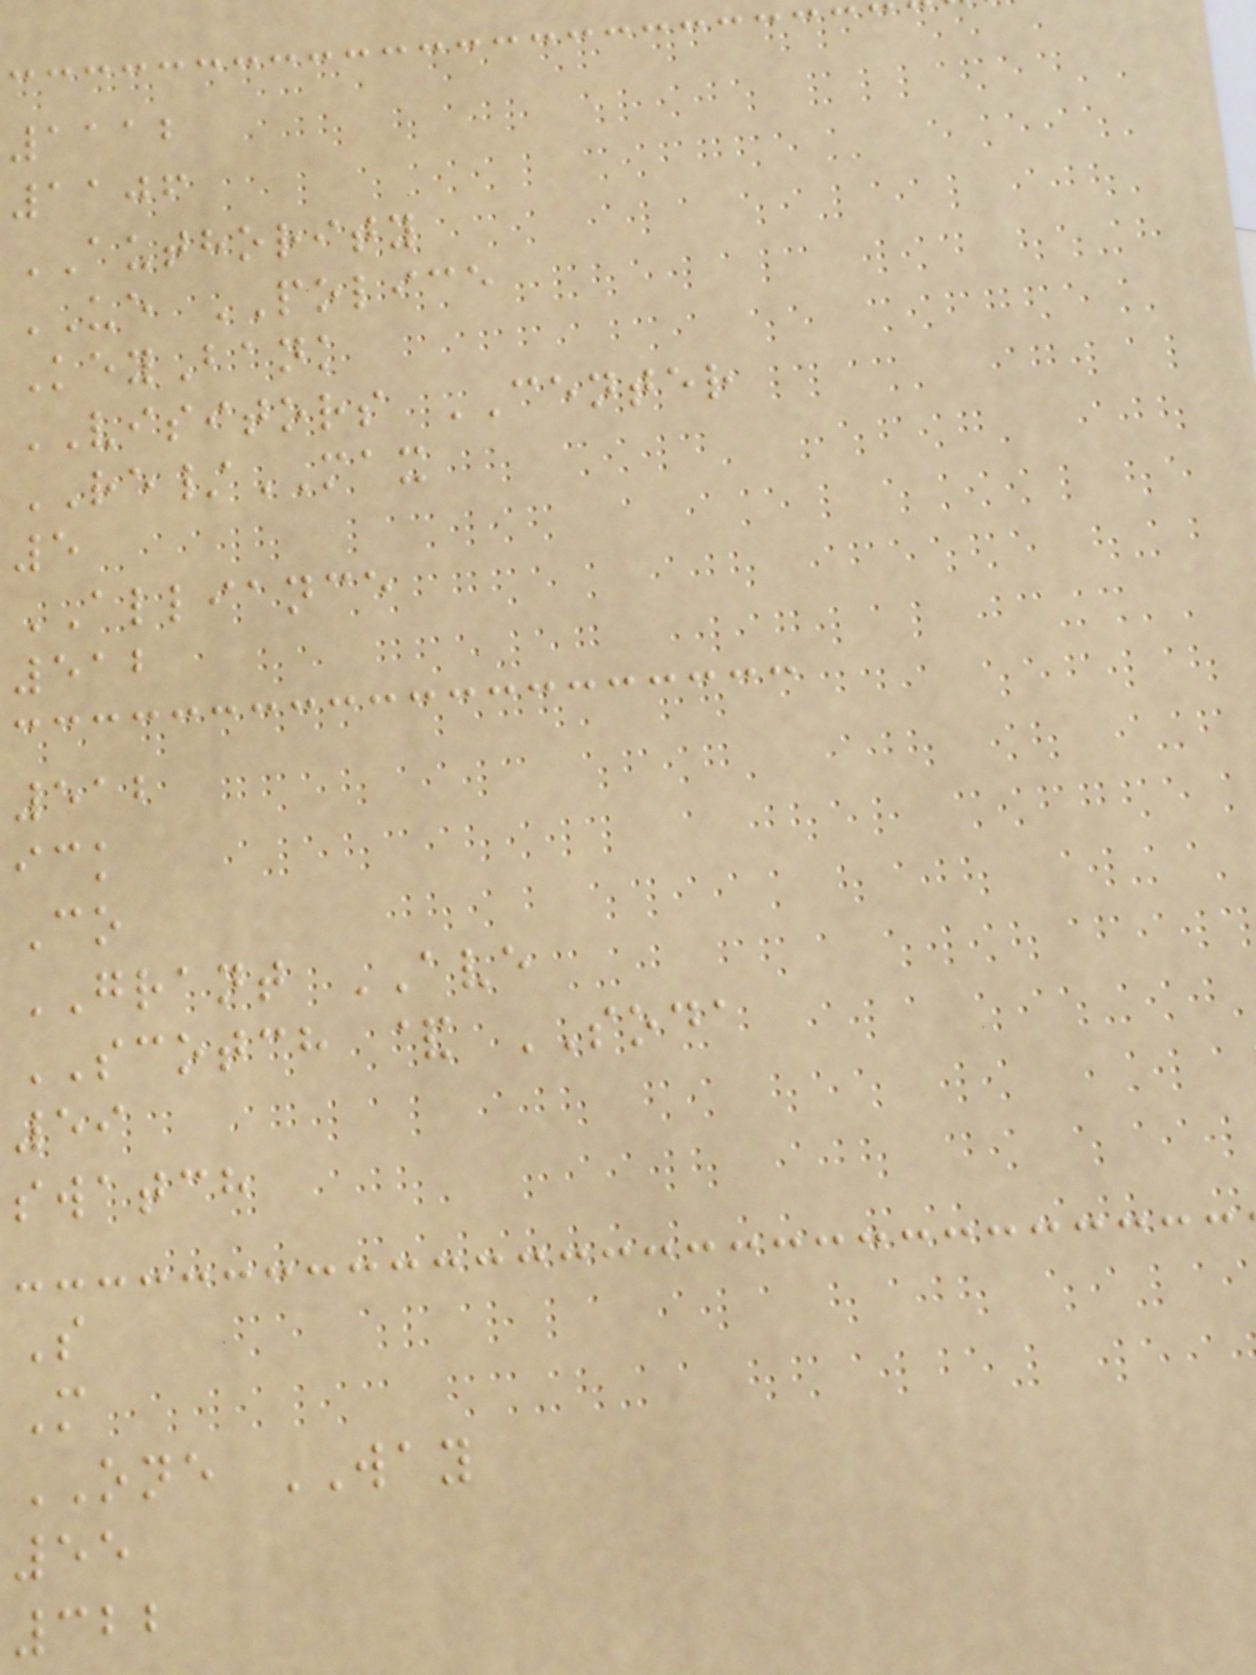1112
1106
AUTHORITY
UE POLICE
KeyBank
VISITORS CENTER
RE/MAX
5
ALLIANCE
512
512
ick
Co
GRANT AVE
SCOTCH & SODA
59
swatch
S
M
ONE WAY
55
322
